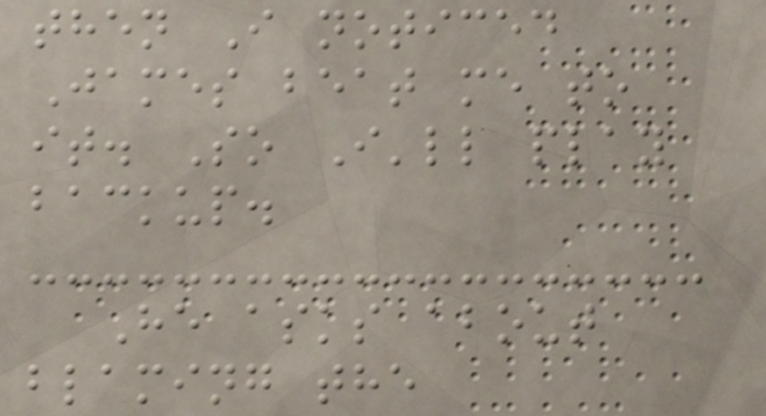then I noticed
James beat me to
it. So I'll play
backup.
He asks about
blaming the
